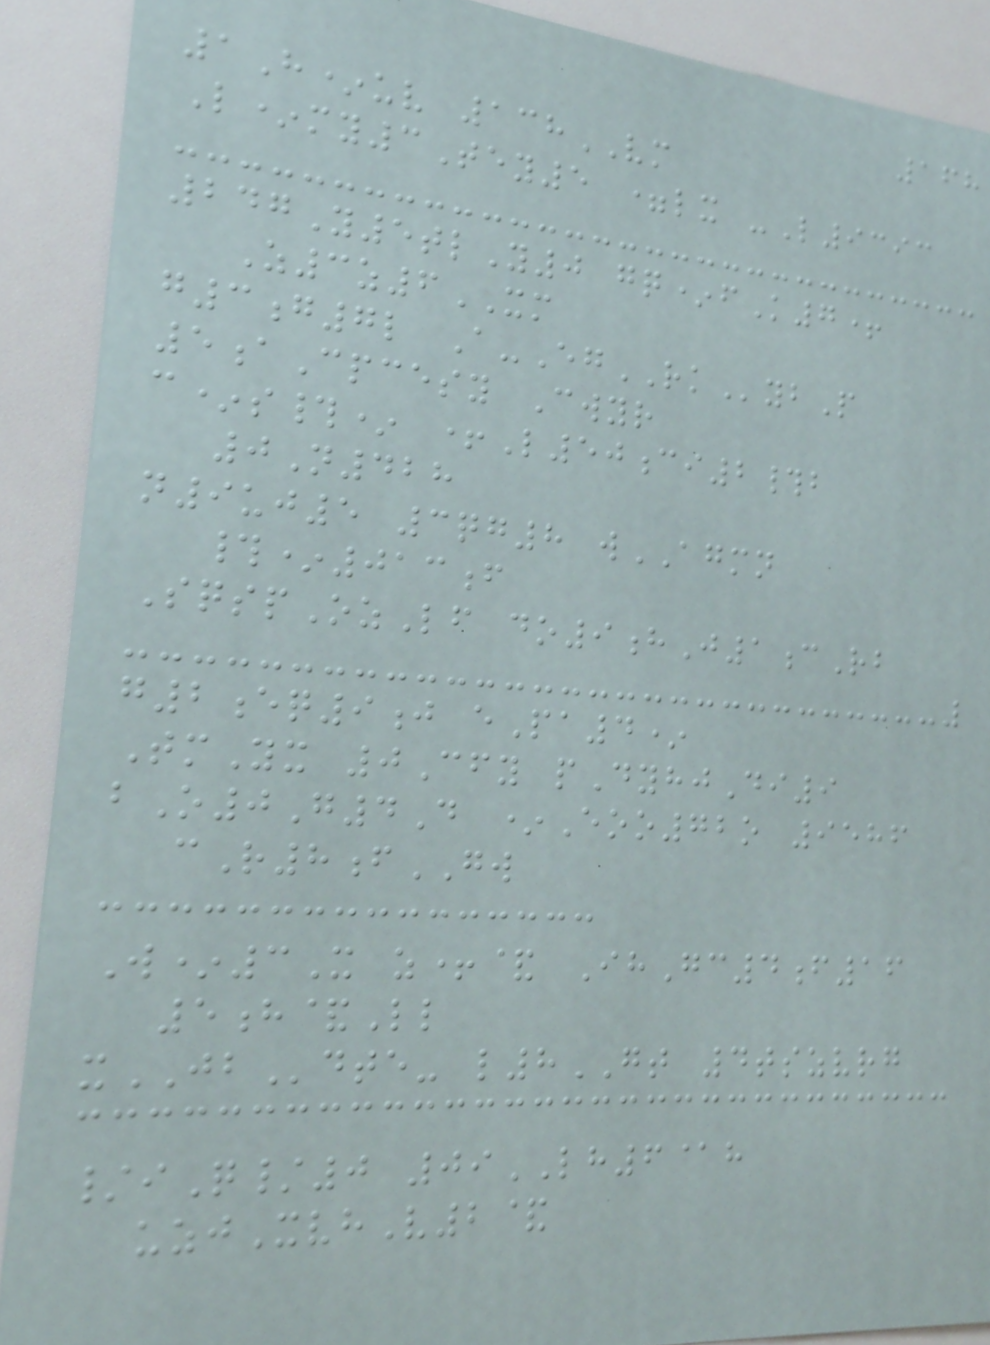168
1H*uv 138VM
L*my3Tey5 =lx -L9393
247Y5tlY0 gq*fK7+
Z3z6XM
g3g7l A-EgRKybP
5aCpcesy Cwyr
c*s#* +L50ci2#b
0N428
n9uj5 3qg8 wAGMN
#*013f
SqspOzLf do9hJ1cRb
g2eq9j ePa4*
TmYx 0Cfy pDyhjDi9
bO0G4D *Eoo72o 9586
cR8fGW
W*3X z+& IhGc4f16
5h&Ll
xJBdte- l8GT 4tszvrg
/iQ/0 09LH6@h
uzjXvhV2&
